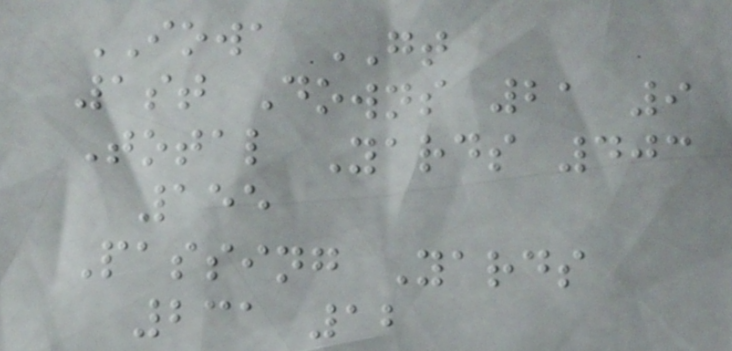IOWA GT
1st Downs 21 9
Total Yards 403
155
Passing Yards
231 12
